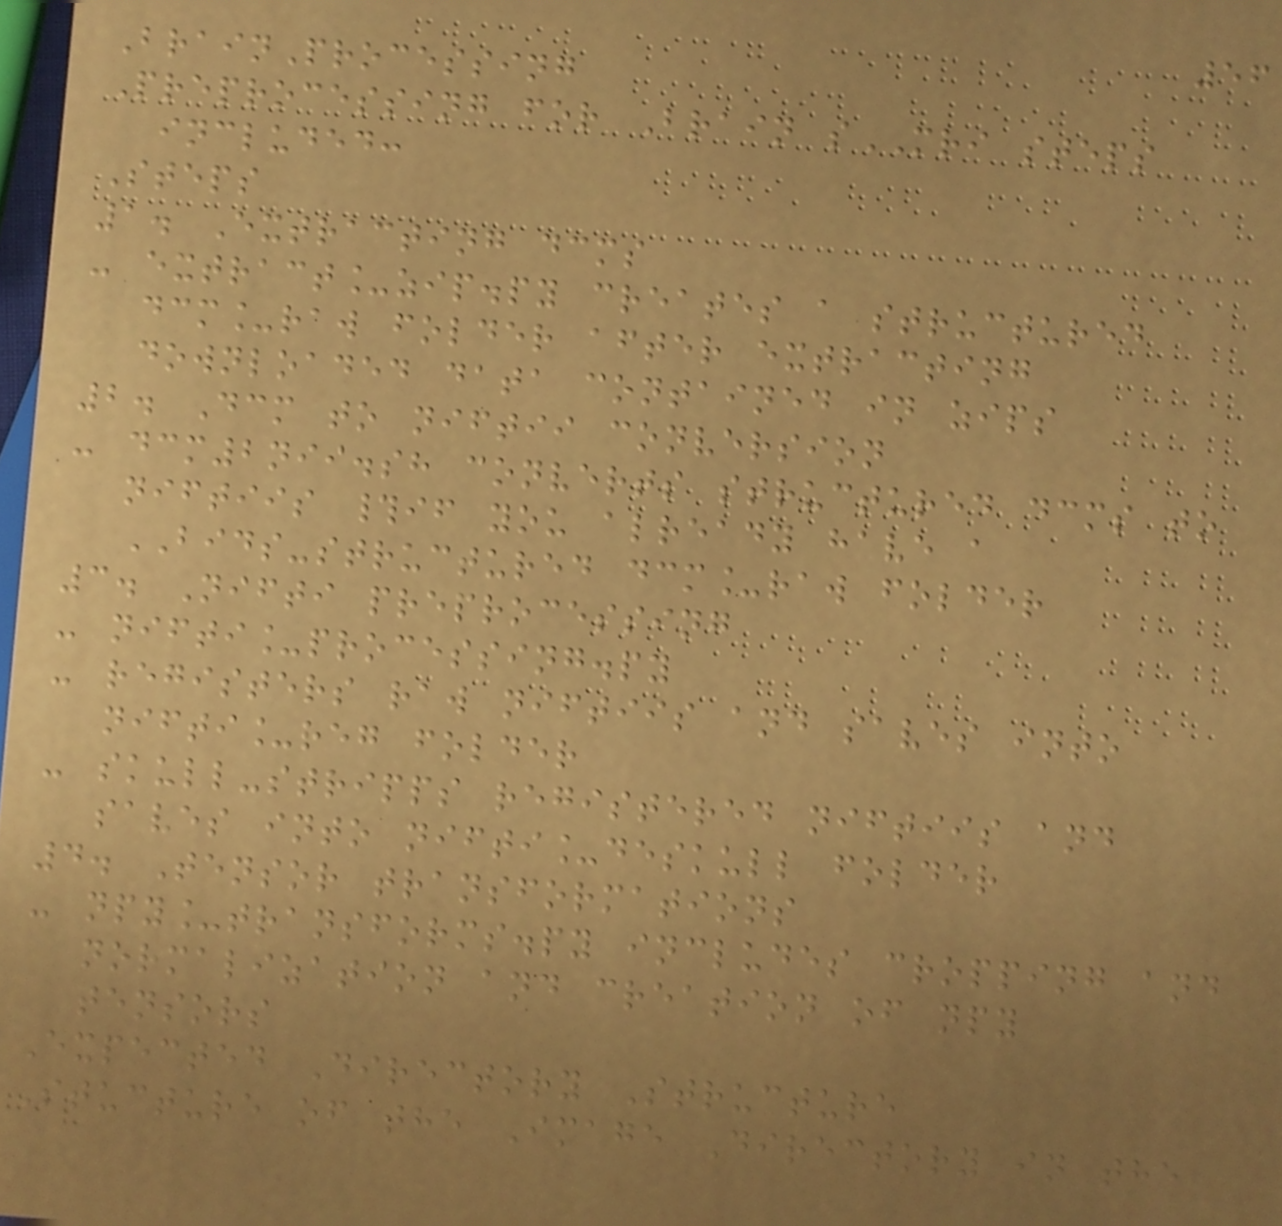56
BrainProcessing
Preprocessing for Brain sMRI steps
included:
Steps
1. Extracting dcms
- extract_zip.py creates a structured
dcm_raw folder after extracting
downloaded data contained in zips
2. Dcm to niftii conversion
- dcm2nii.sh converts structured dcms to
niftiis #if you already have a
BIDS-structured dcm_raw folder
3. Nifti preprocessing
- nifti_processing.py
- registers raw niftiis and saves into
nifti_reg folder
- skull-stripps registered niftiis and
saves into nifti_deskull folder
4. Tensor transformations
- npy_transforms.py includes cropping and
normalization and creation of npy
tensors
Expected Directory Structure
Stucture of the Image Directory in the
